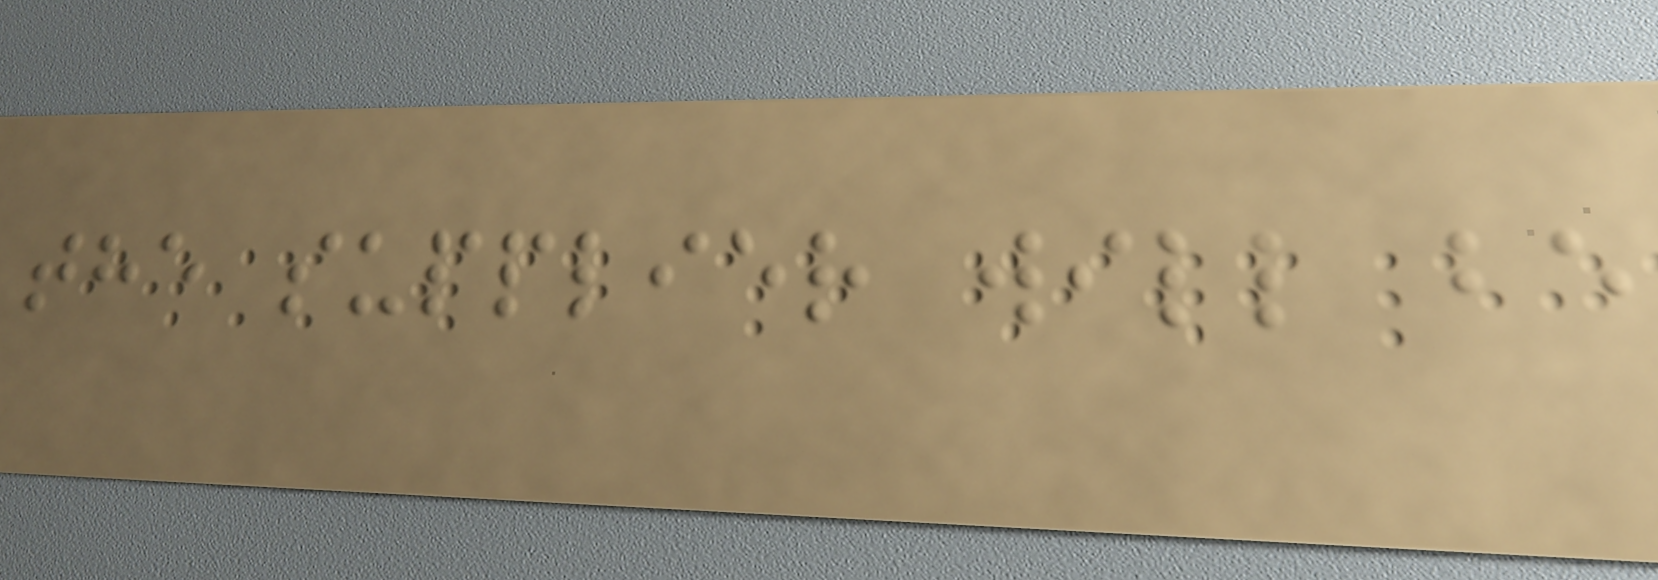the supplier will be
